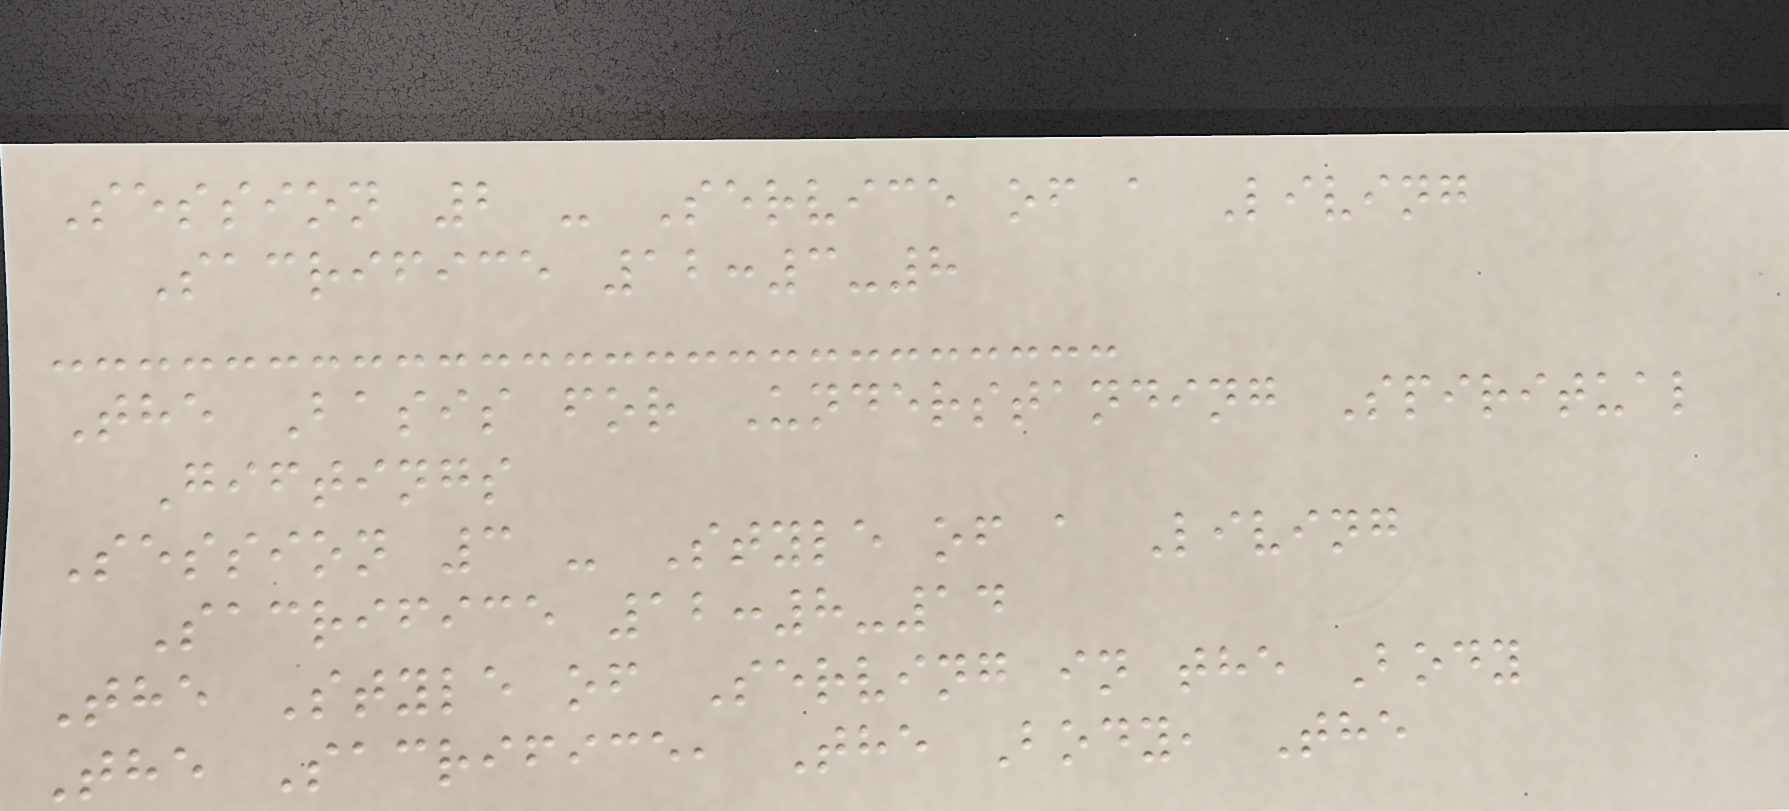Session 2 - Service of a Living
Sacrifice 12:3-8
The Basis for Understanding Spiritual
Giftings
Session 3 - Style of a Living
Sacrifice 12:8-14
The Style of Serving in the Body
The Sacrifice, The Body, The
